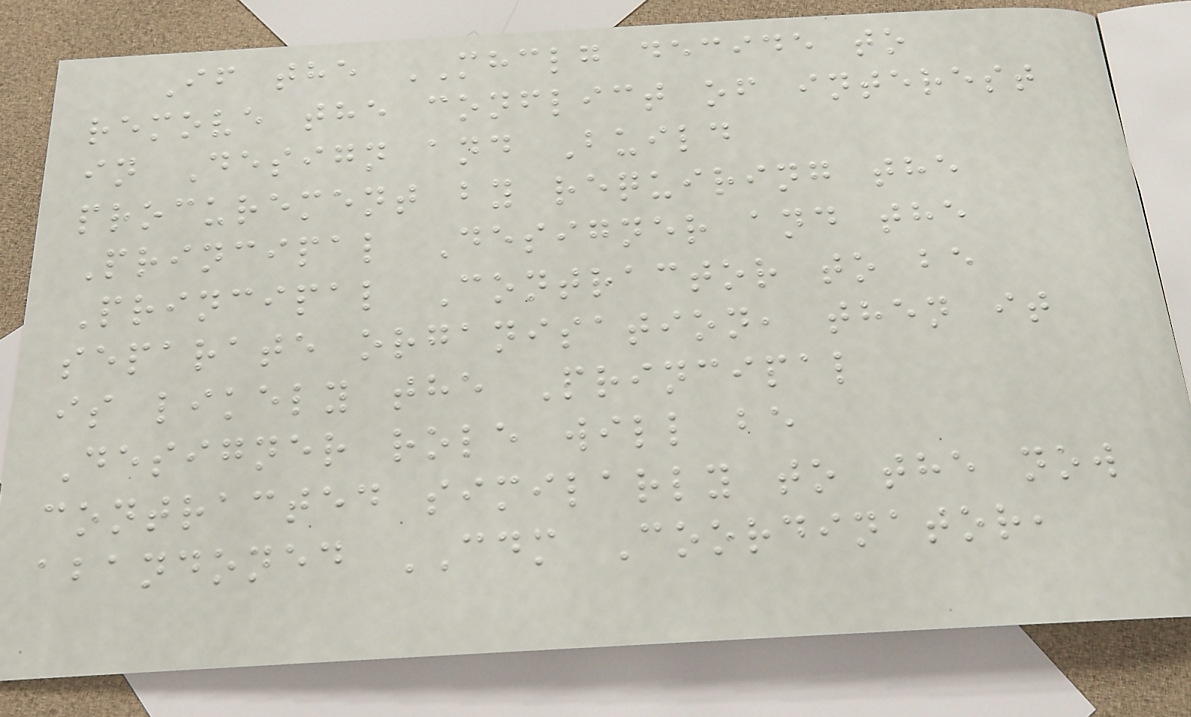If the MHCLG decide to
remove the conflict of interest
in Design and Build
procurement by requiring the
Principal Designer and the
Principal Contractor to be
separate organisation, then it
is likely the Principal
Designer role will be
contracted similarly to the now
abandoned CDM Coordinator,
